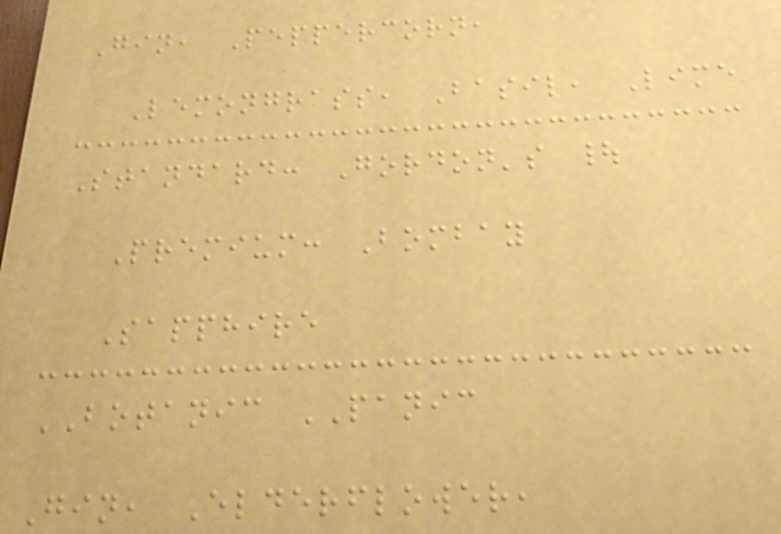Gin, Peppercorn,
Lemongrass, Basil, Lime
Standard: Gordon's |
Premium: Bombay
Sapphire
BOTANIC PANIC
Gin, Elderflower,
